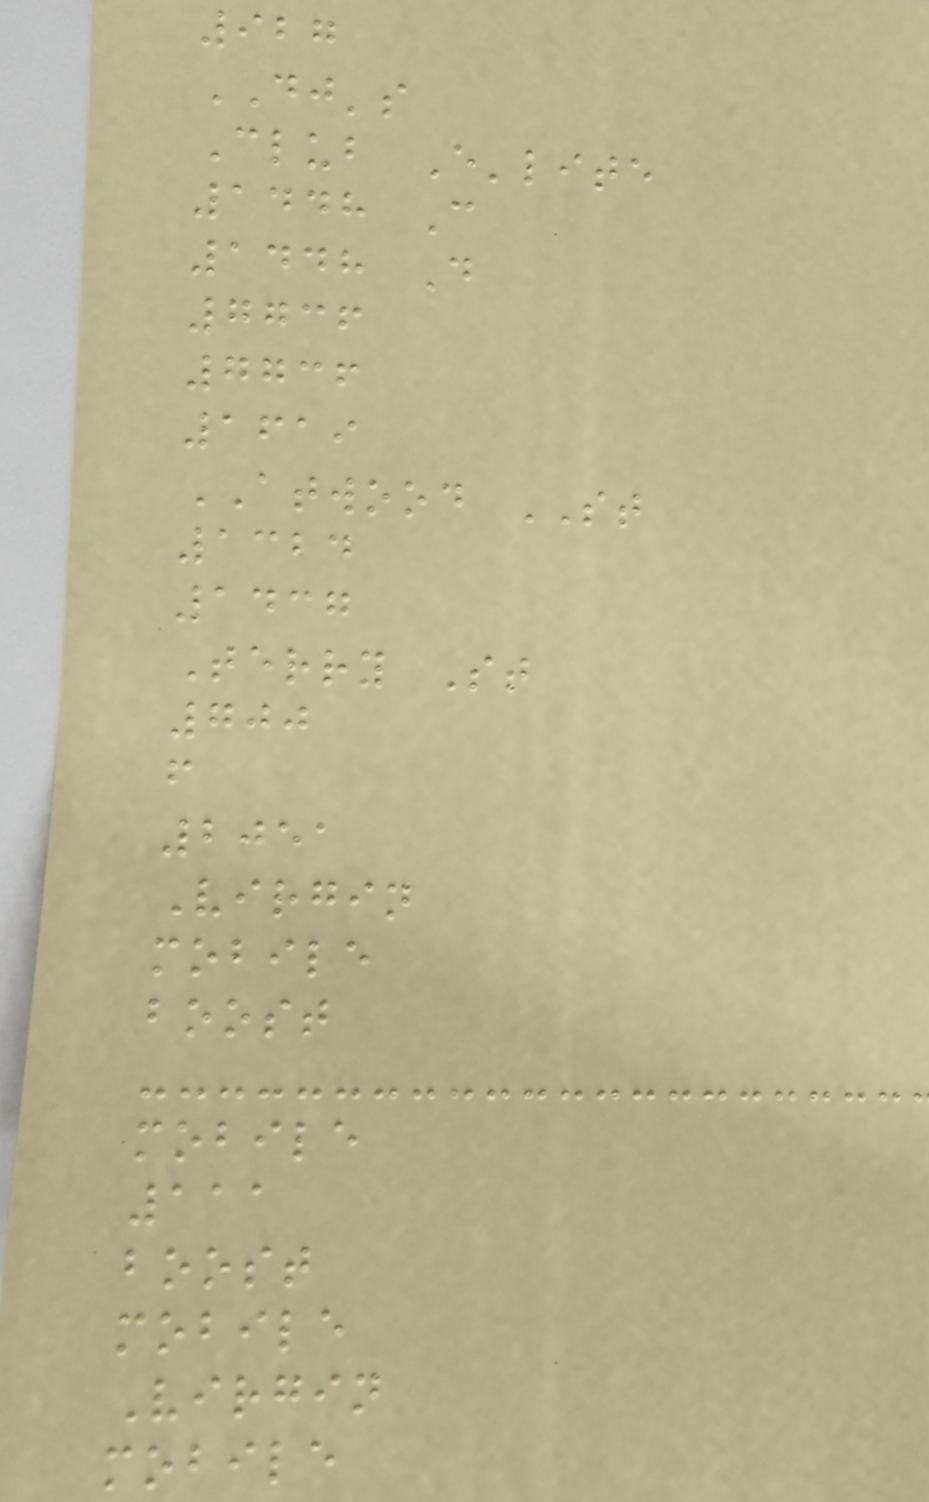927
DJ's
Club E'lite
1448 C
1448 D
7736
7736
1619
ATWOOD ST
1324
1437
Terry St
700
f
2051
Virgin
mobile
boost
mobile
111
boost
mobile
Virgin
mobile
